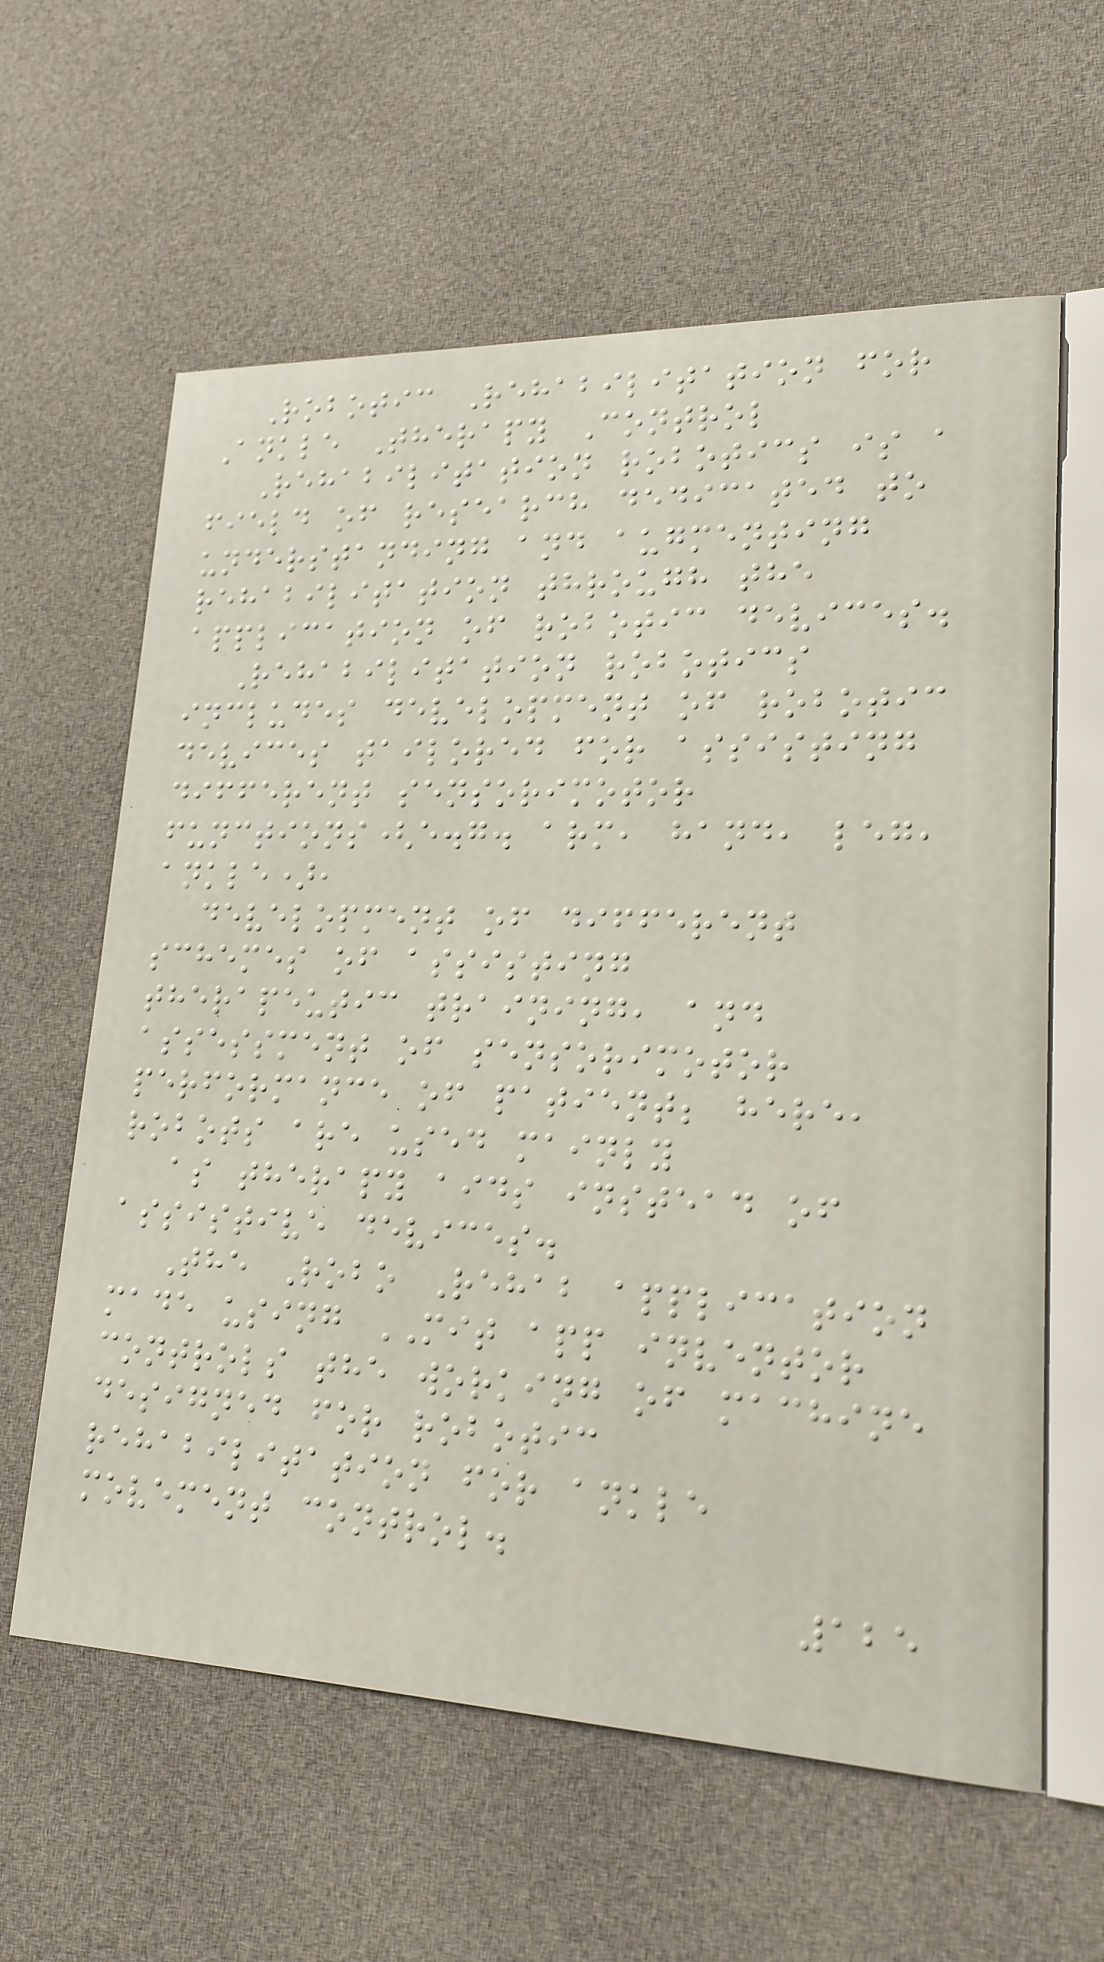Robotic Rehabilitation for
Ankle Therapy Control
Rehabilitation robotics is a
field of research dedicated to
understanding and augmenting
rehabilitation through the
application of robotic devices.
Rehabilitation robotics
includes development of robotic
devices tailored for assisting
different sensorimotor
functions(e.g. arm, hand, leg,
ankle),
development of different
schemes of assisting
therapeutic training, and
assessment of sensorimotor
performance of patient; here,
robots are used mainly
as therapy aids instead of
assistive devices.
The Robo Rehab application
made using MIT app inventor
controls the working of machine
designed for robotic
rehabilitation for ankle
movement control.
125
